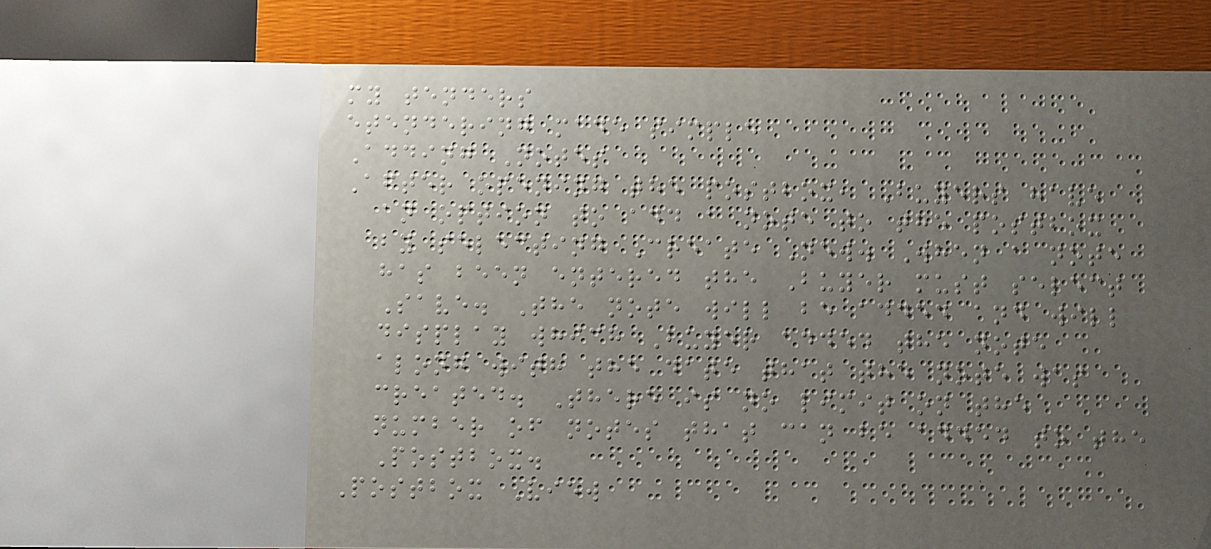my tenders
etendering made simple
Adding Notes
After opening the postbox, Buyers have
an option to add a note to the postbox
by selecting Create New. When a note
has been entered the Buyer must select
Save. The note will be added and will
display which Buyer added the note
along with the date that the note was
created. There is no limit on the
number of notes that can be added to the
Postbox.
Postbox View
